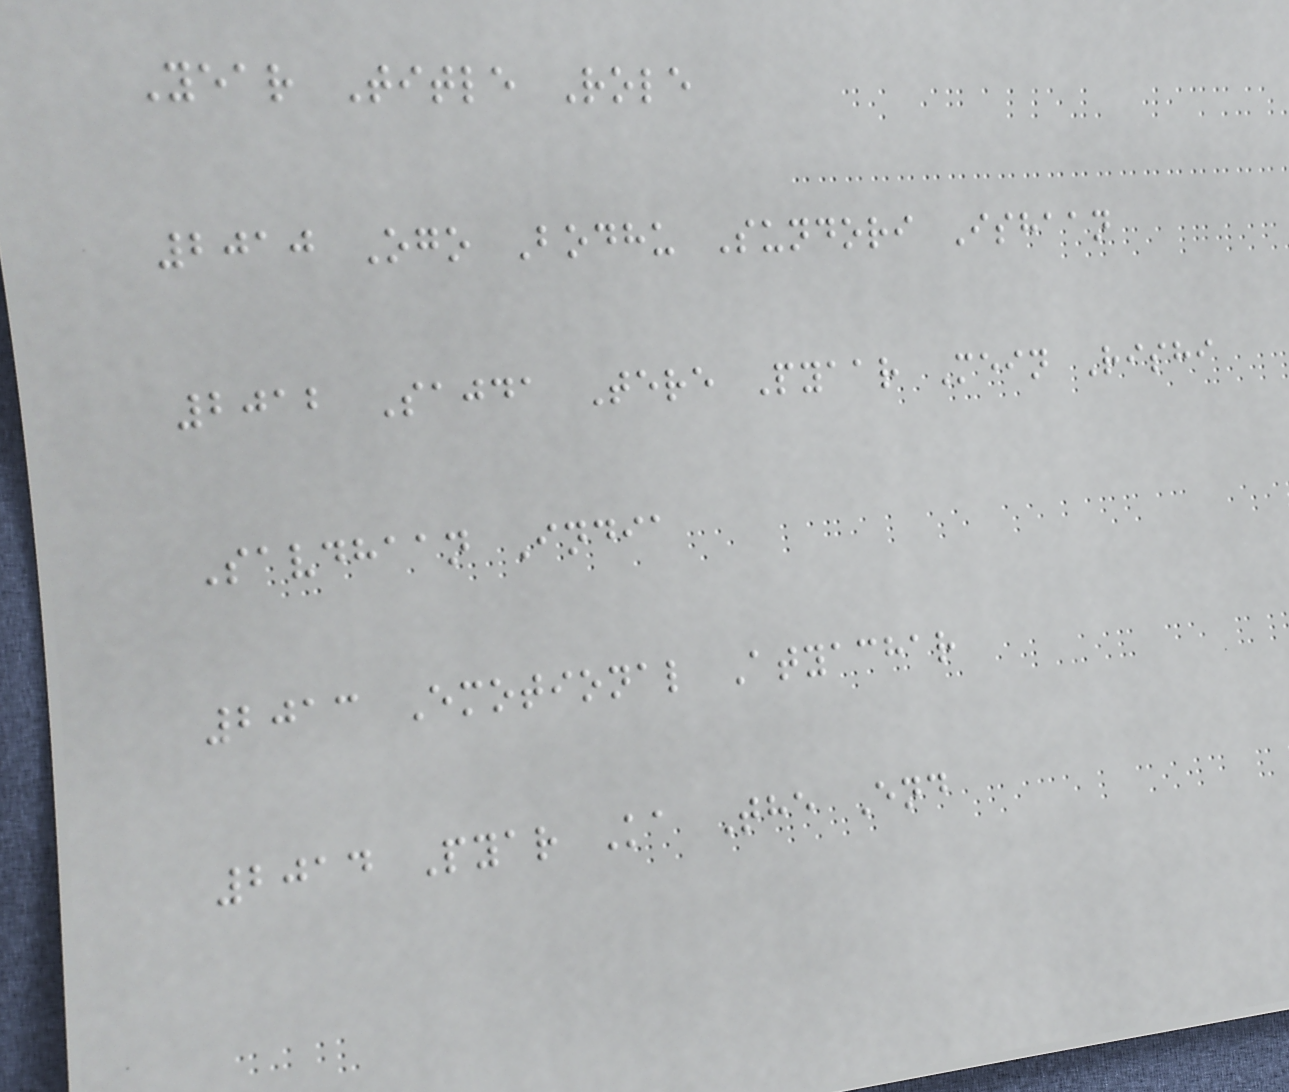Year Title Role
2010 Ogo Bodhu Sundori Ishaan
2012 Sajda Tere Pyaar Mein Rishi
Savdhaan India
2013 Emotional Atyachar
2014 Pyar Ka The End
